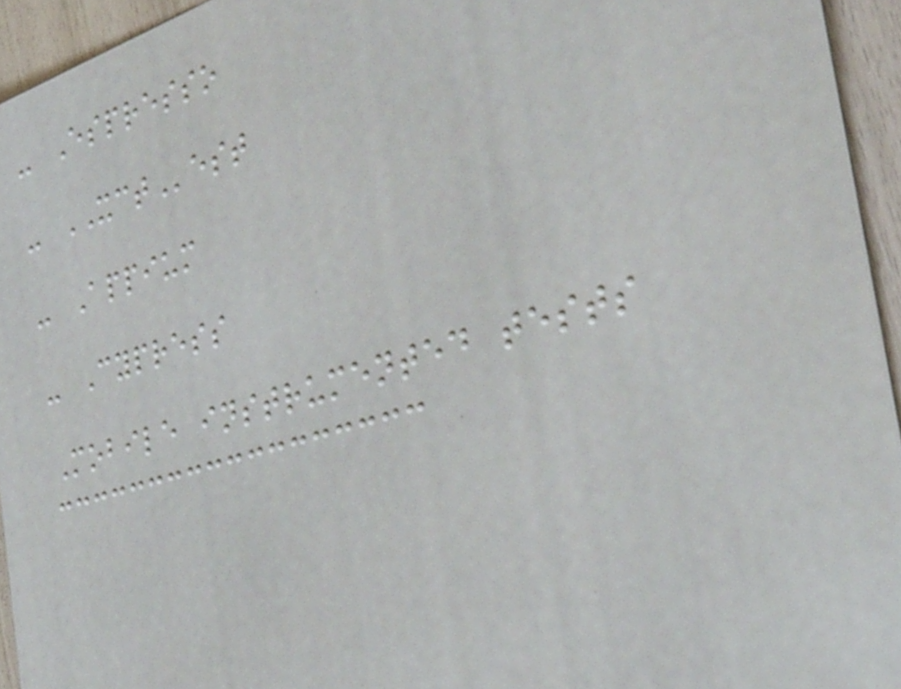- Espresso
- XCTest
- Appium
- Cypress
Mobile instrumented tests
